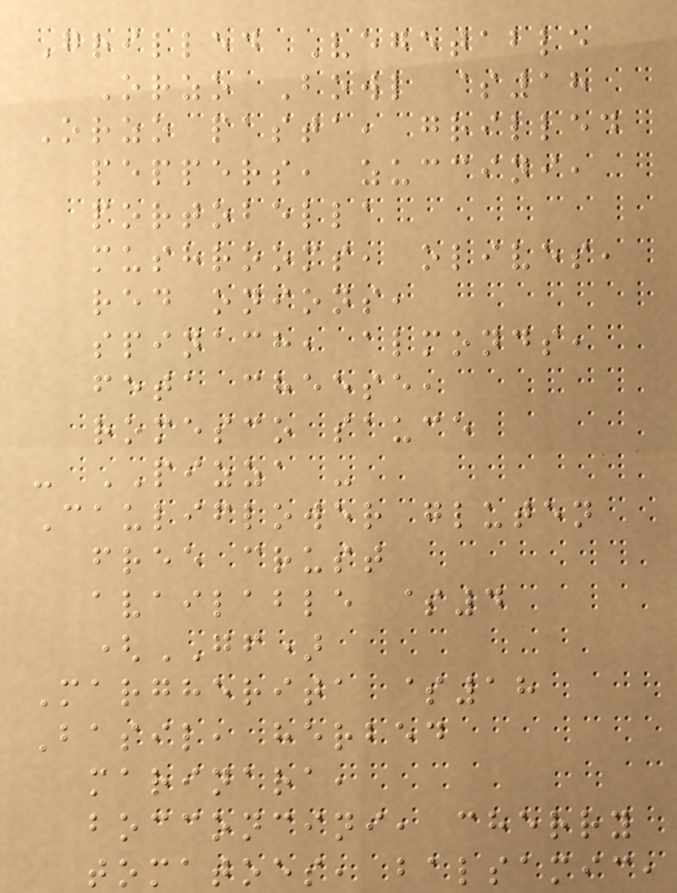Grilled Vegetable
Orzo Bowl $18
Orzo pasta, grilled
peppers, zuccini,
portobella
mushrooms, olives,
red onions,
spinach, almonds,
feta cheese,
romesco sauce
- PIZZA -
Cauliflower gluten
free crust
available $4
(GF)
Margherita $18
Basil, herbed
marinara,
bocconcini, cherry
tomatoes, balsamic,
